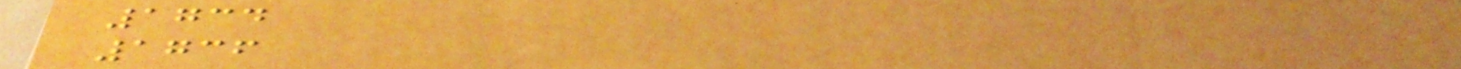1734
1736
